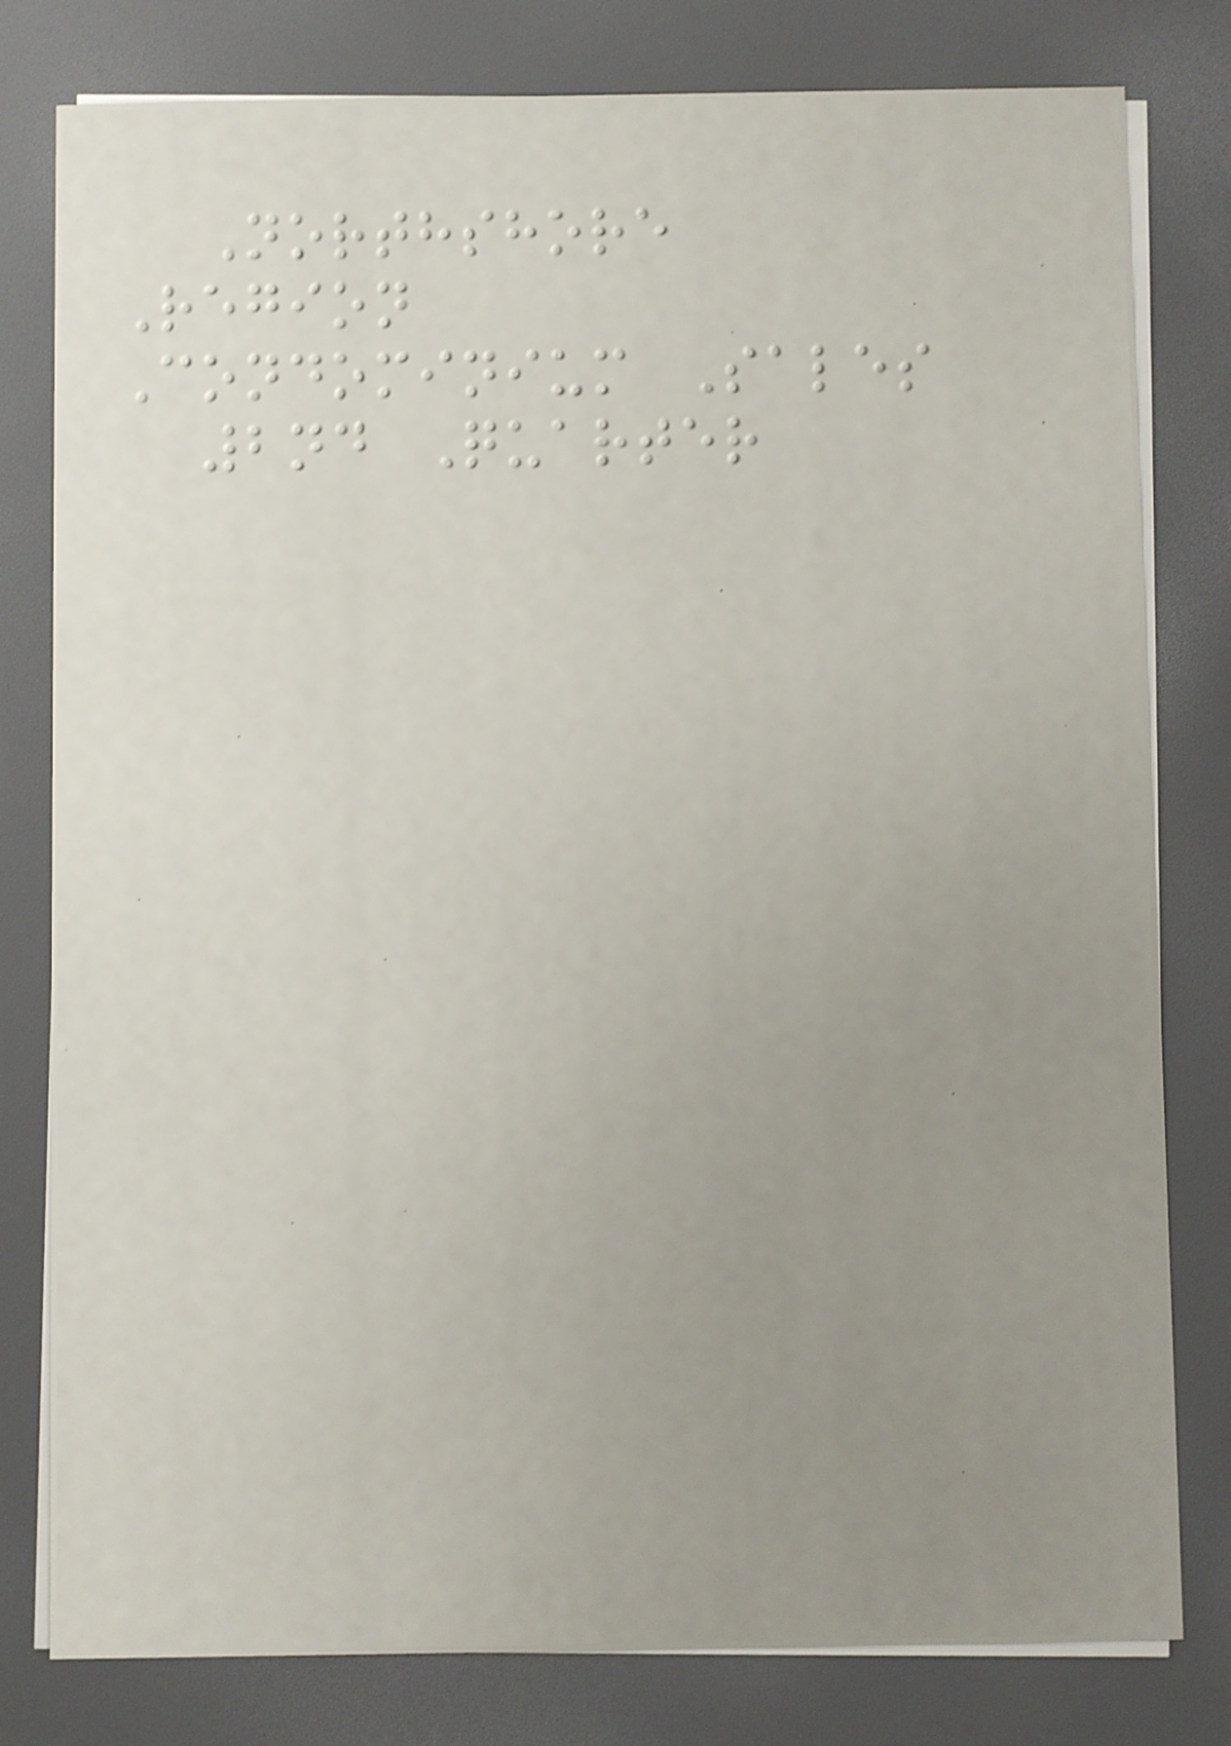Northshore
Region
Condominium Sales
2nd Quarter
